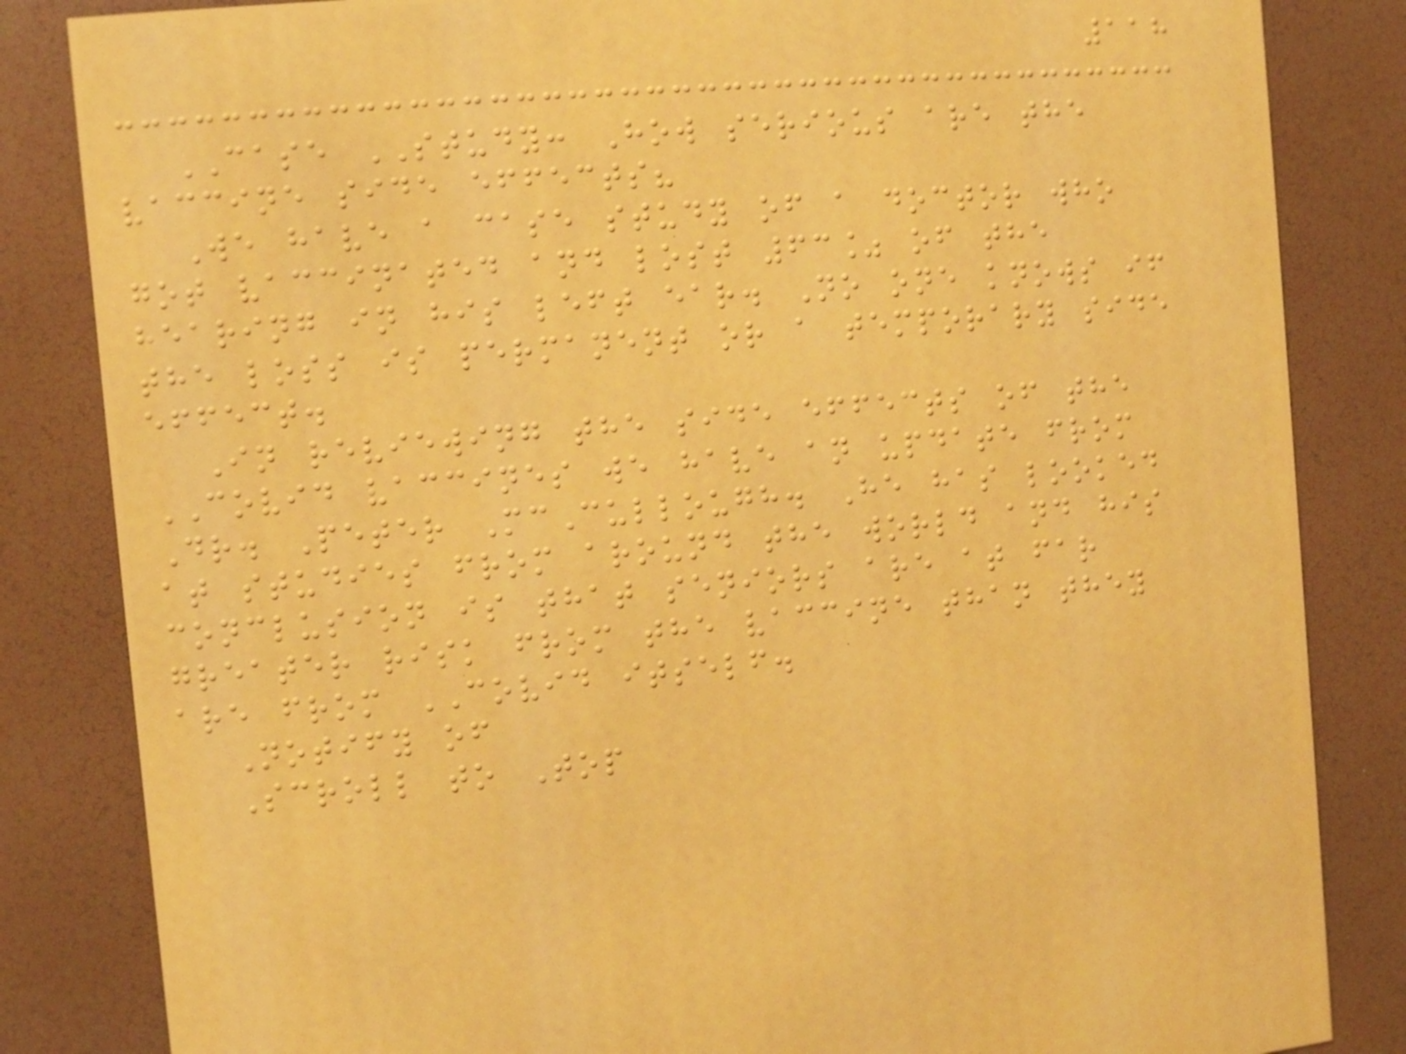118
CASE STUDY: How serious are the
vaccine side effects?
We have a case study of a doctor who
got vaccinated and lost 63% of the
hearing in his left ear. No one knows if
the loss is permanent or a temporary side
effect.
In reviewing the side effects of the
COVID vaccines we have an update from
Dr. Peter McCullough. He has looked
at studies from around the world and his
conclusion is that seniors are at far
greater risk from the vaccine than they
are from COVID itself.
Notify of
Scroll to Top
